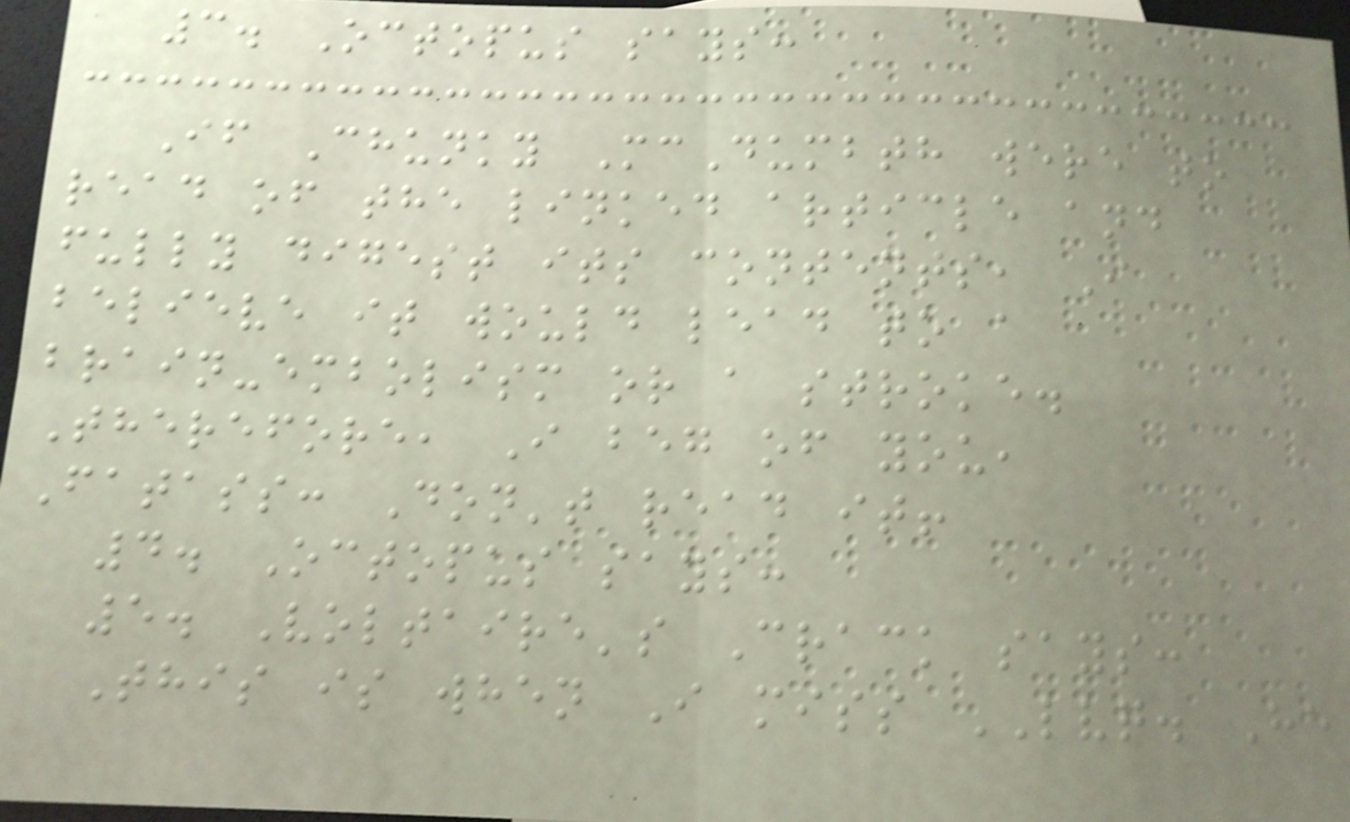3. Octopus says:
If Chunky McDumbth were to
read of the linked article and
fully digest its contents, I
believe it would lead to a
brain-embolism or a stroke.
Therefore, I beg of you,
Fatass: Don't read it!
4. Octopus says:
5. Voltaire's Crack says:
This is when I miss LVQ. He
